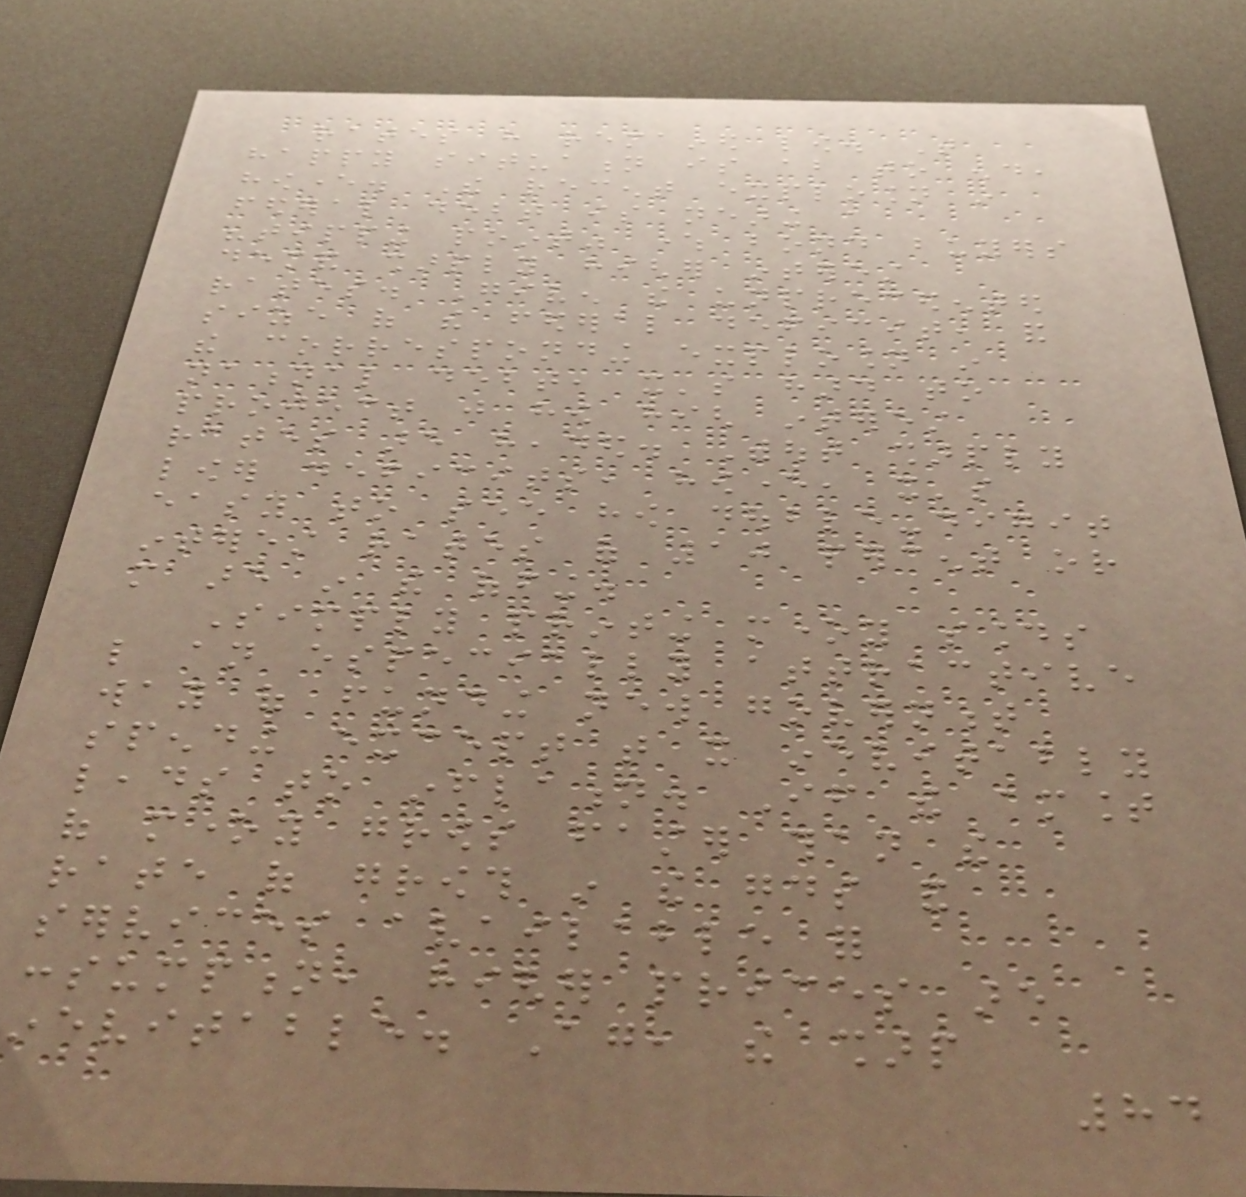rates have remained low. That
happy situation is about to end,
however. The recent explosion in
federal debt is nearing a
"tipping point" where bond buyers
demand sharply higher interest
rates. Given the unprecedented
size of the federal deficit, and
the corresponding explosion in
national debt, it's hard to
project just how high interest
rates are headed. Without sharply
lower deficits, however, it's
easy to see how double-digit
interest rates of 10 percent or
more are in the offing.
Simply printing money sounds
like an especially attractive
way of funding new government
spending except that it inevitably
leads to inflation. If the amount
of money grows faster than the
rate of growth in the goods and
services available for
consumption, higher prices are
inevitable. Again, the sharp
84
